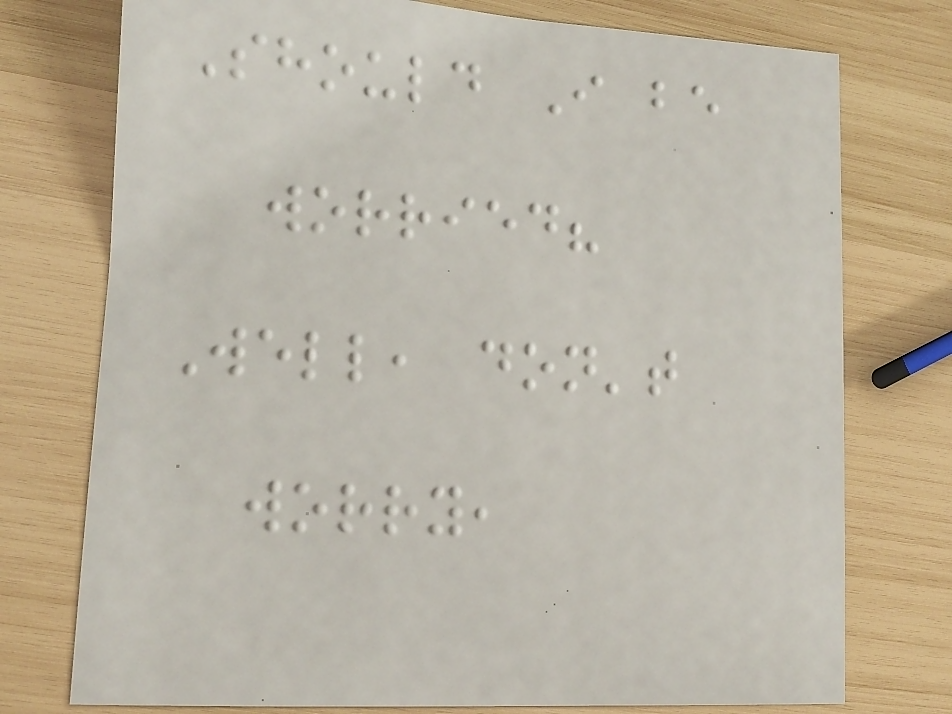Should I be
worried?
Well, don't
worry,
